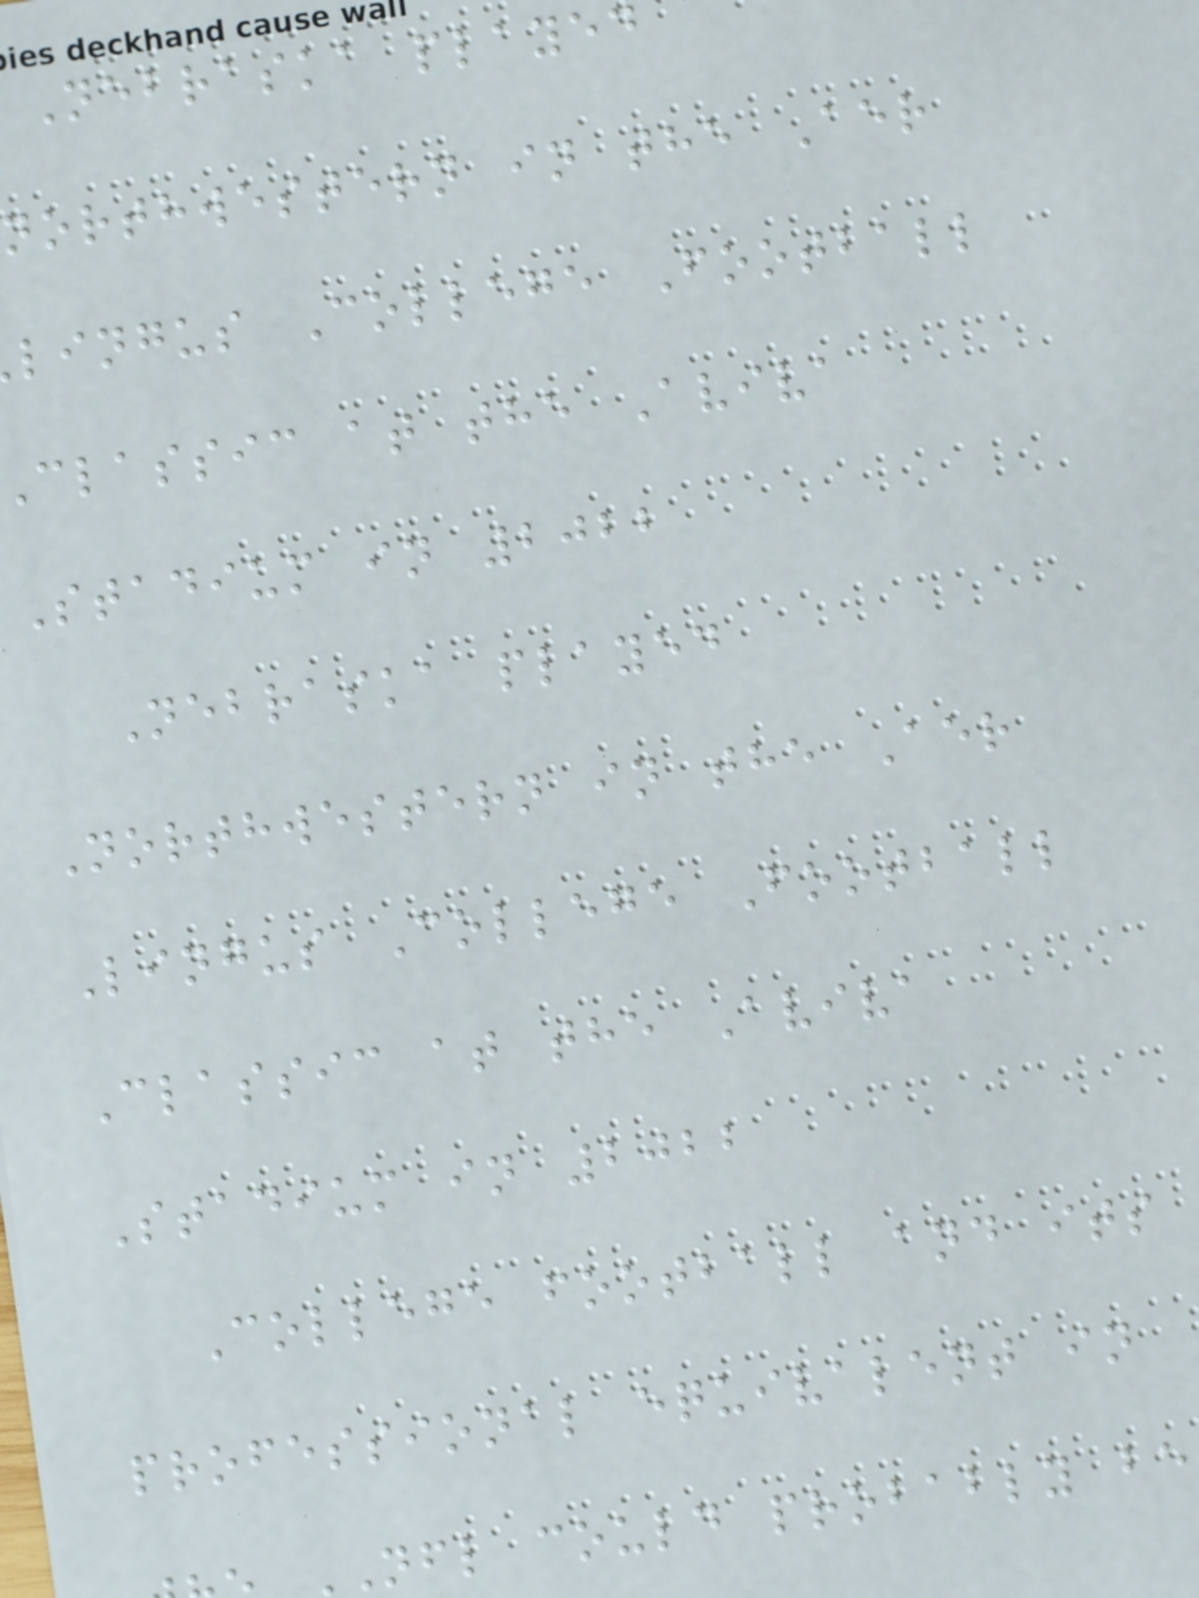Nebraska played
northwestern in the Aer
lingus College Football
classic at the Aviva
Stadium in 2022
Nebraska played
Northwestern in the Aer
Lingus College Football
Classic at the Aviva
Stadium in 2022
College football and its
professional equivalent in
nfl could probably be
